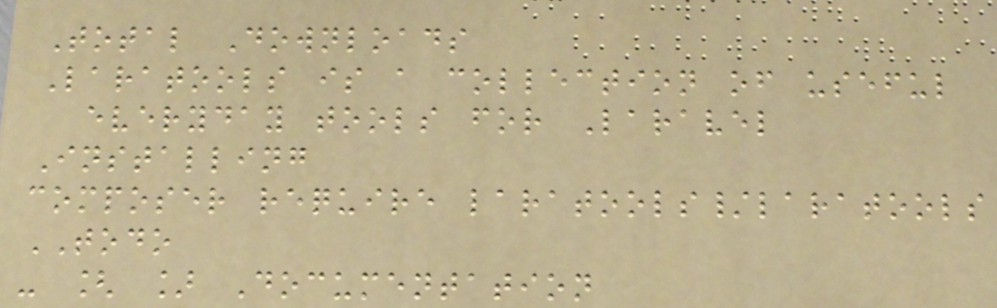Total Downloads
Laratools is a collection of useful
everyday tools for Laravel
Installing
composer require laratools/laratools
TODO
- [ ] Documentation
